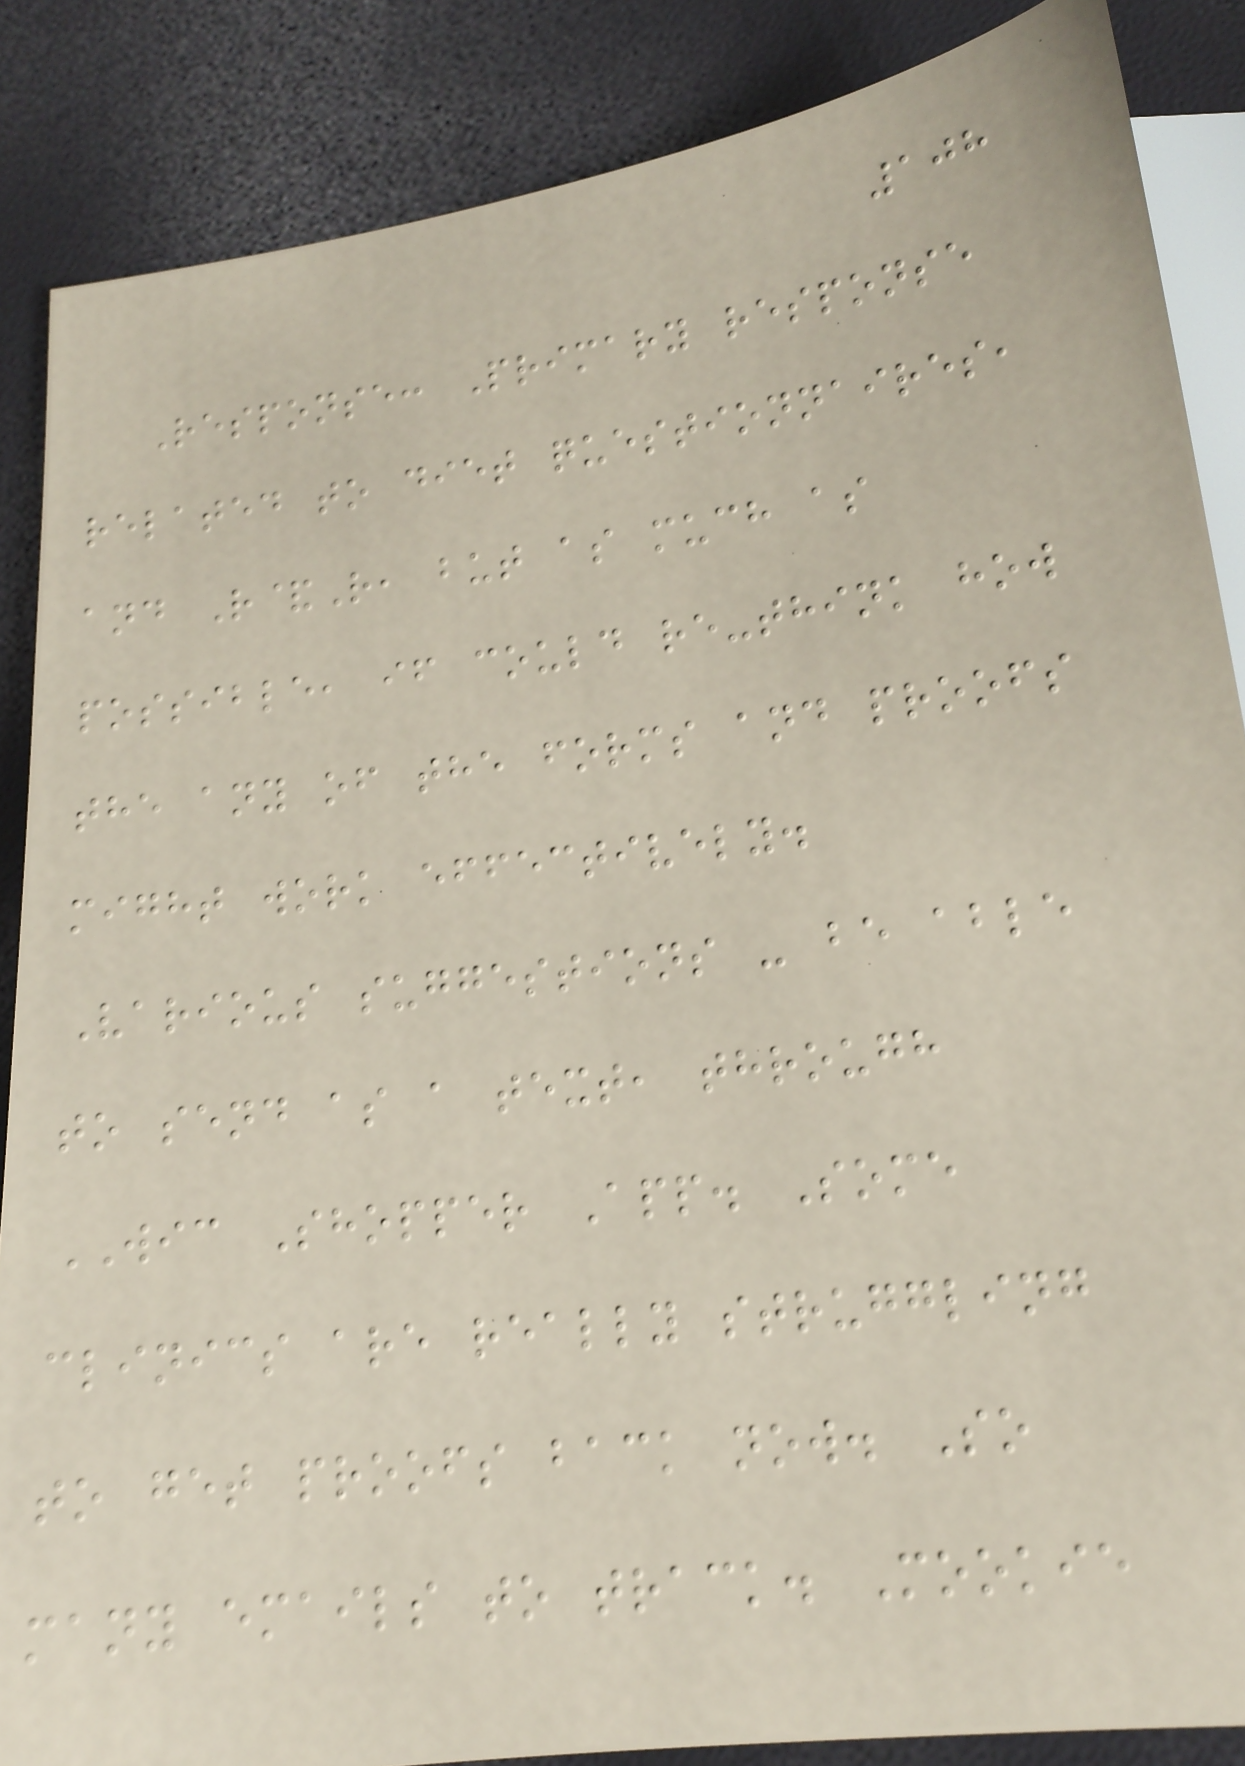108
Response: Primary response
related to diet questionnaires,
and R&R, but as much as
possible, if could re-think how
the any of the forms and proofs
might work effectively.
Various suggestions - be able
to send as a text, through
WIC Shopper App. Some
clinics are really struggling
to get proofs back now. So
many emails to track. Mookie
